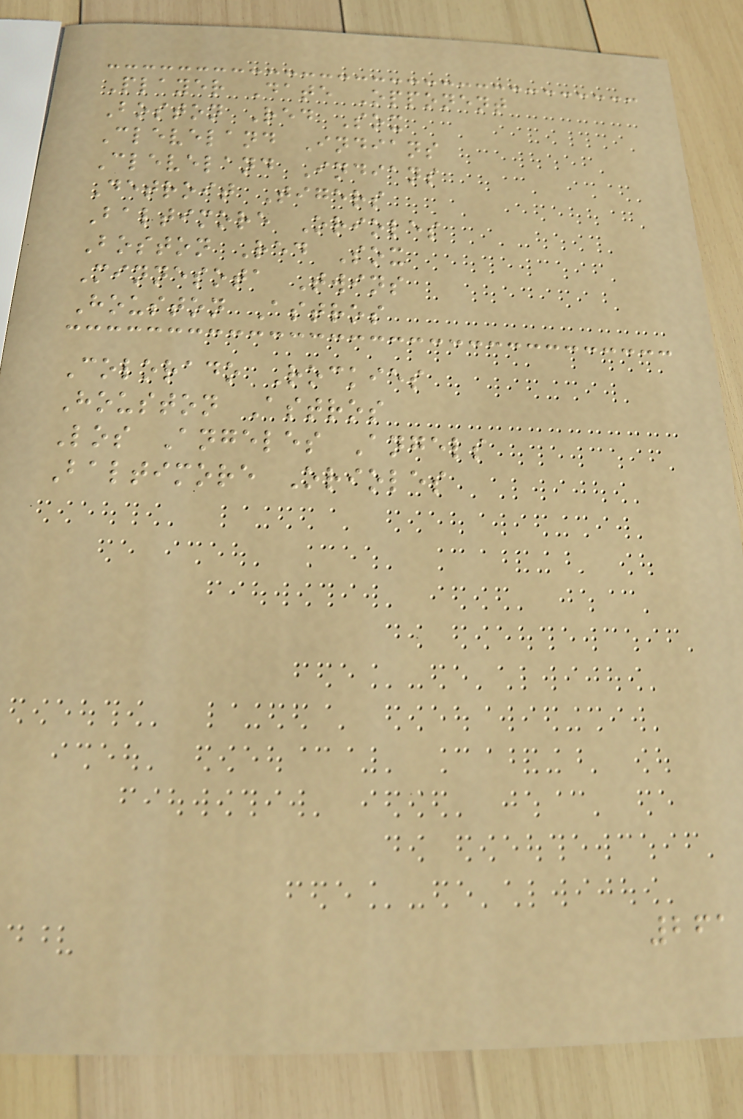Player Date Opponent
Boston Red Sox
Cleveland Indians
Cleveland Indians
Detroit Tigers
Baltimore Orioles
Boston Red Sox
Minnesota Twins
Houston Astros
Colorado Rockies
Houston Astros
Los Angeles Angels
Baltimore Orioles
261
